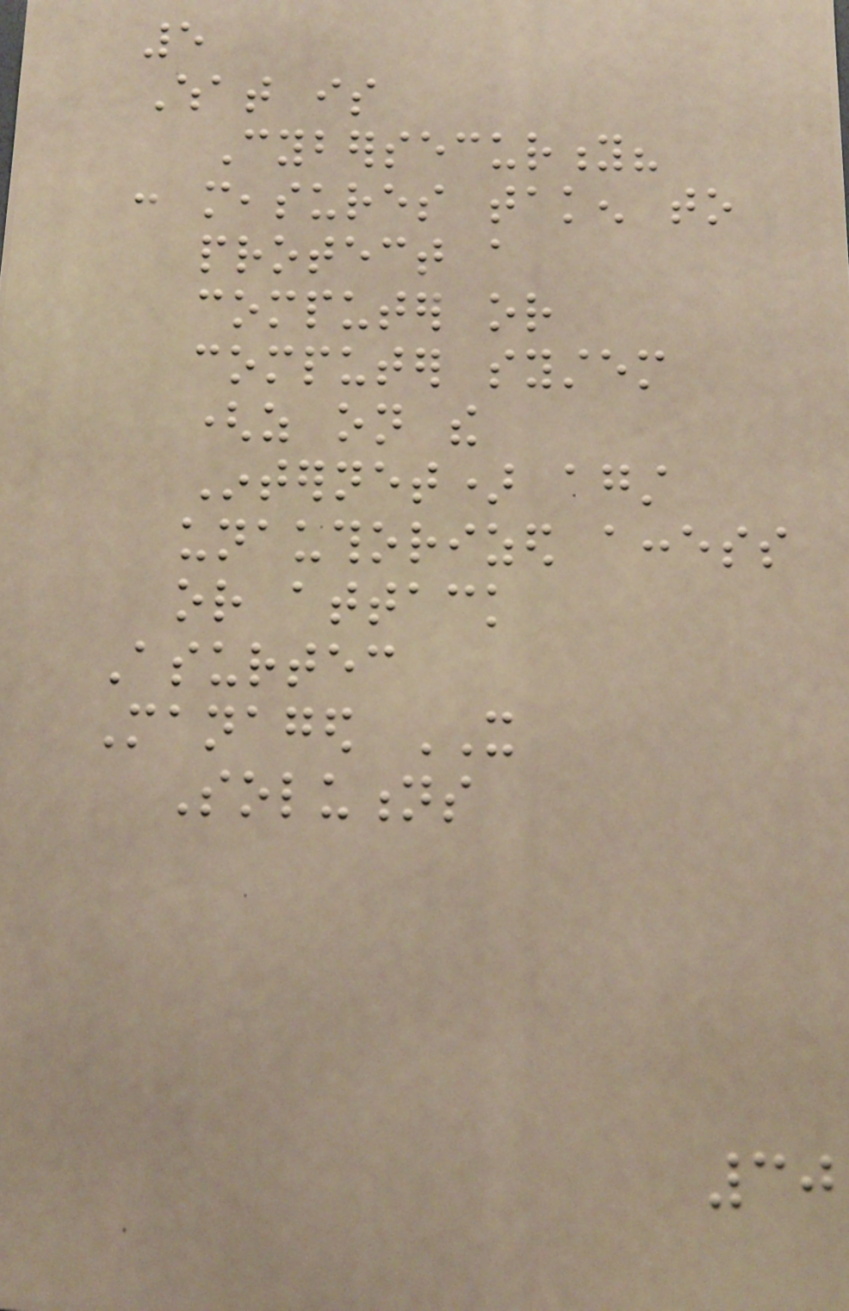5
What is
Cybersecurity?
: measures taken to
protect a
computer or
computer system
(as on the
Internet) against
unauthorized access
or attack
Asurtec
Managed IT
Solutions
30
